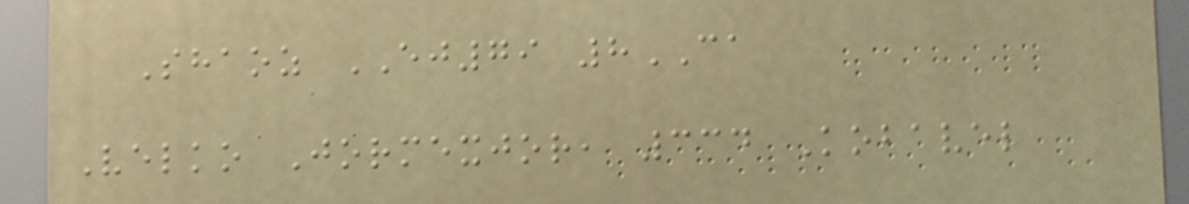Shaoz EJ79 8CA
Velko Jormexjor, 334 Kobavel
